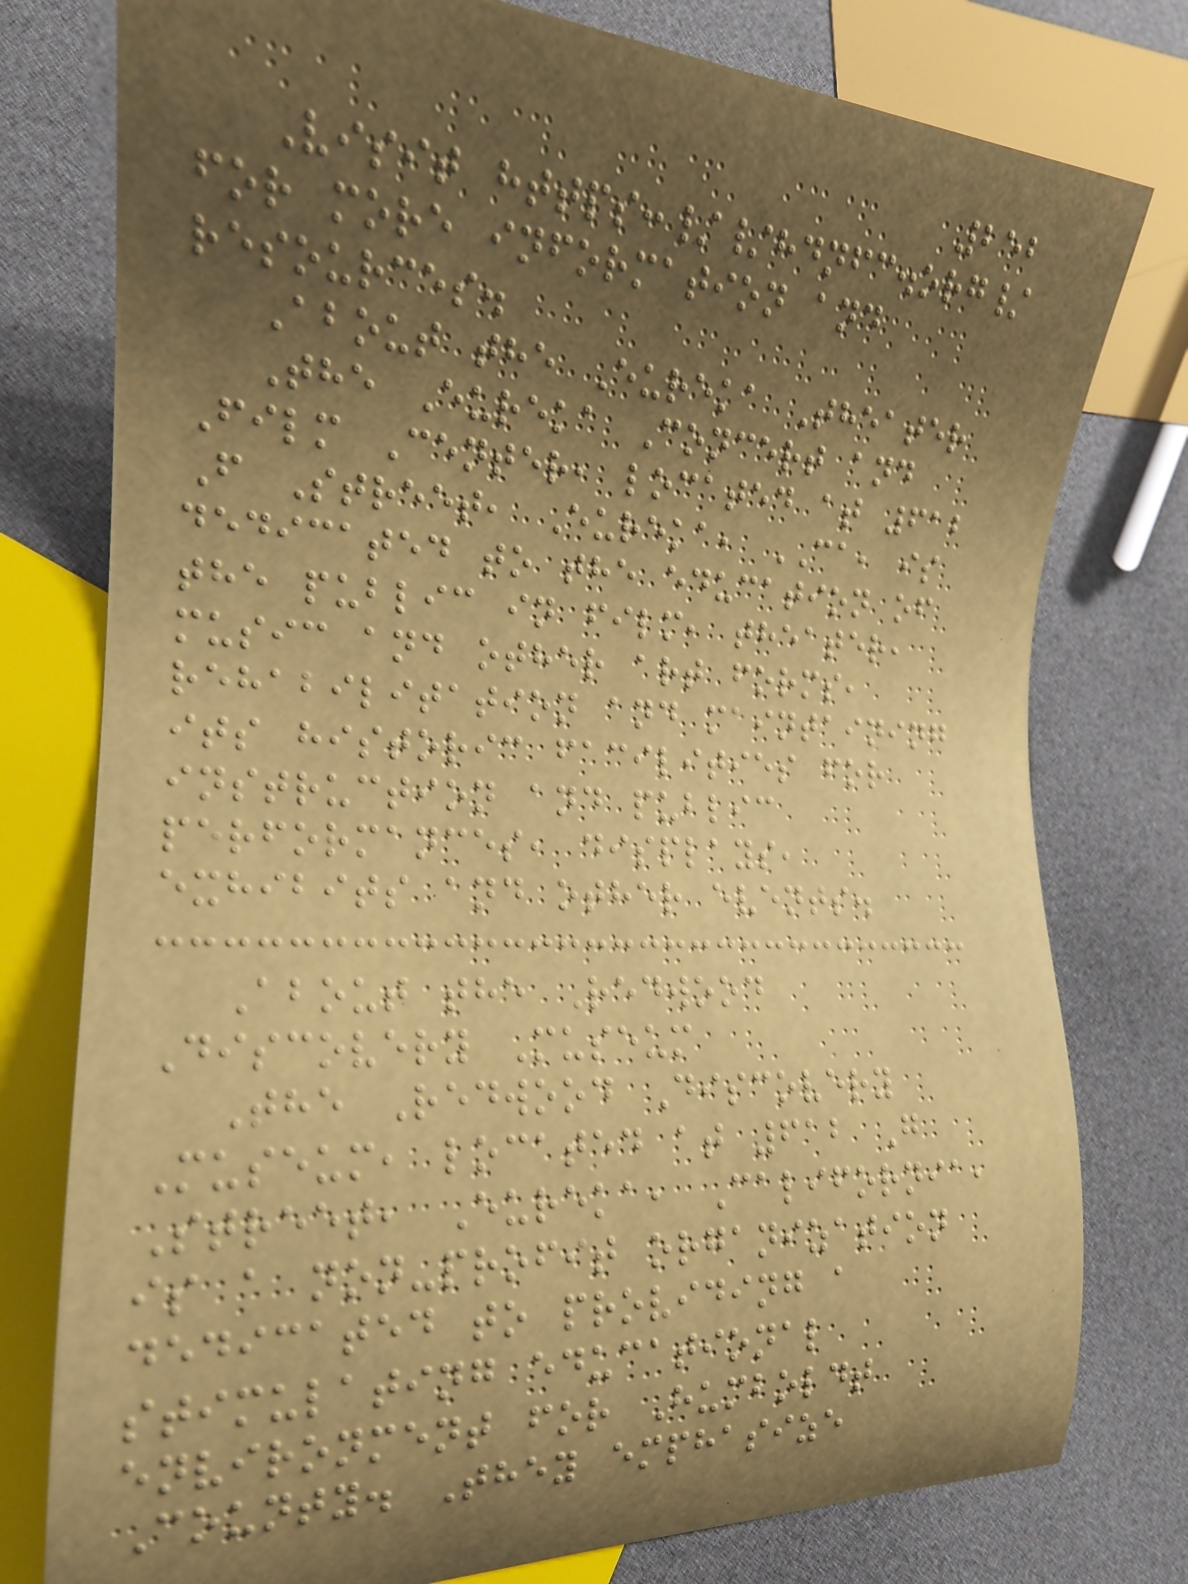252
Visit https://hdnfc.org/
for more information and
resources.
About the Eureka Theater
The Eureka Concert and
Film Center, located at 612
F Street, Eureka, CA, is
dedicated to the education of
the public in film, theater,
music and other art forms,
rehabilitation and maintaining
its historic facilities for
instruction and public
performances, displays,
exhibits and other events.
About the Redwood
Discovery Museum
The Redwood Discovery
Museum, located at 612 G
Street, Eureka, California,
is a non-profit organization
dedicated to providing a
stimulating educational
environment for Humboldt
County. They emphasize
